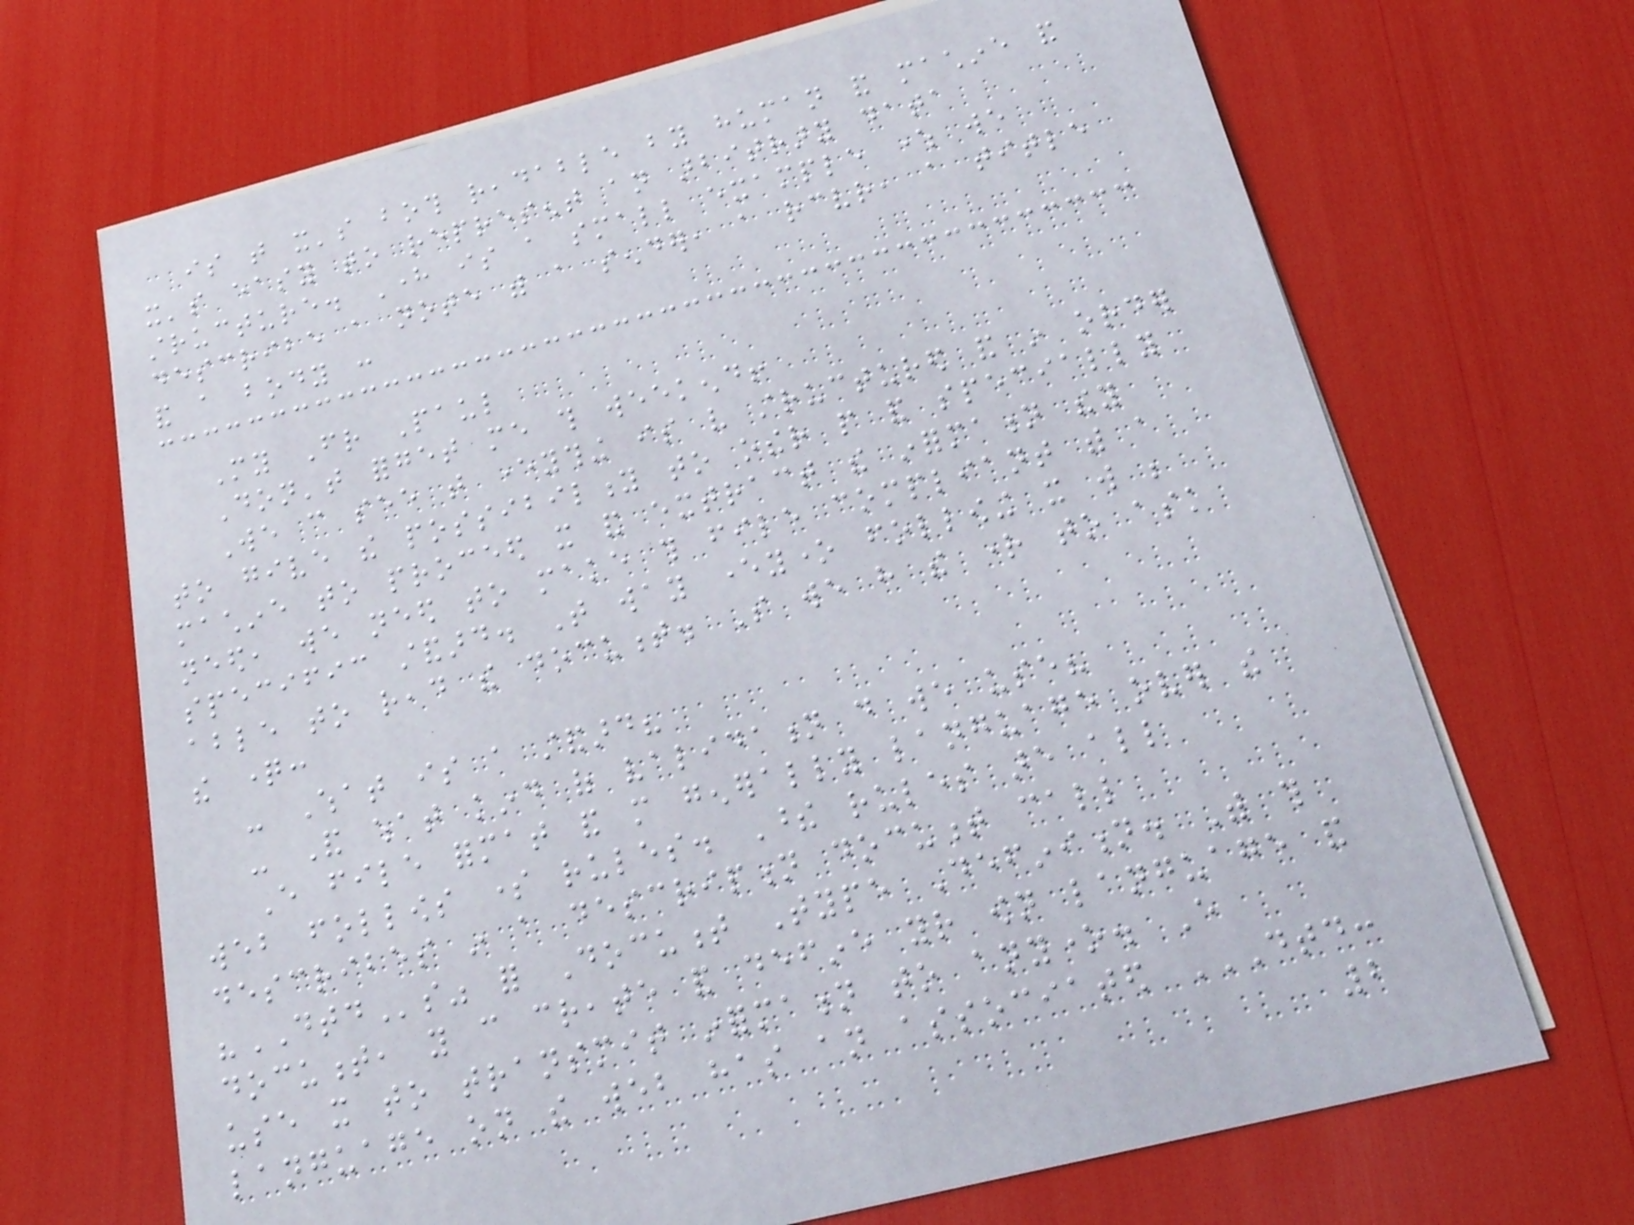is that it's both readable by human and machine and
it's easy to represent an arbitrary data
structure. Here is a small example where we
describe a note with a sender, a receiver, a title
and a body :
My Friend Paul
Don't forget me this weekend!
We can see that everything is very structured and in order
to give the possibility to other people and specially
machine to proceed it and extract the information they
need, we need to make this file compliant with a
specific standard. That way everyone following it will be
able to read the document. So we have the right to ask
the question:
- What is a standard?
- And what kind of validation do we use?
Every file format and more generally language over the
web follows some rules. These rules are all
describes in a description document call
"DTDs" for Document Type Definition. With this
document, you can create and define your own language and
use it to transmit information to anyone. Every
language on the web has an associated DTD:
2
